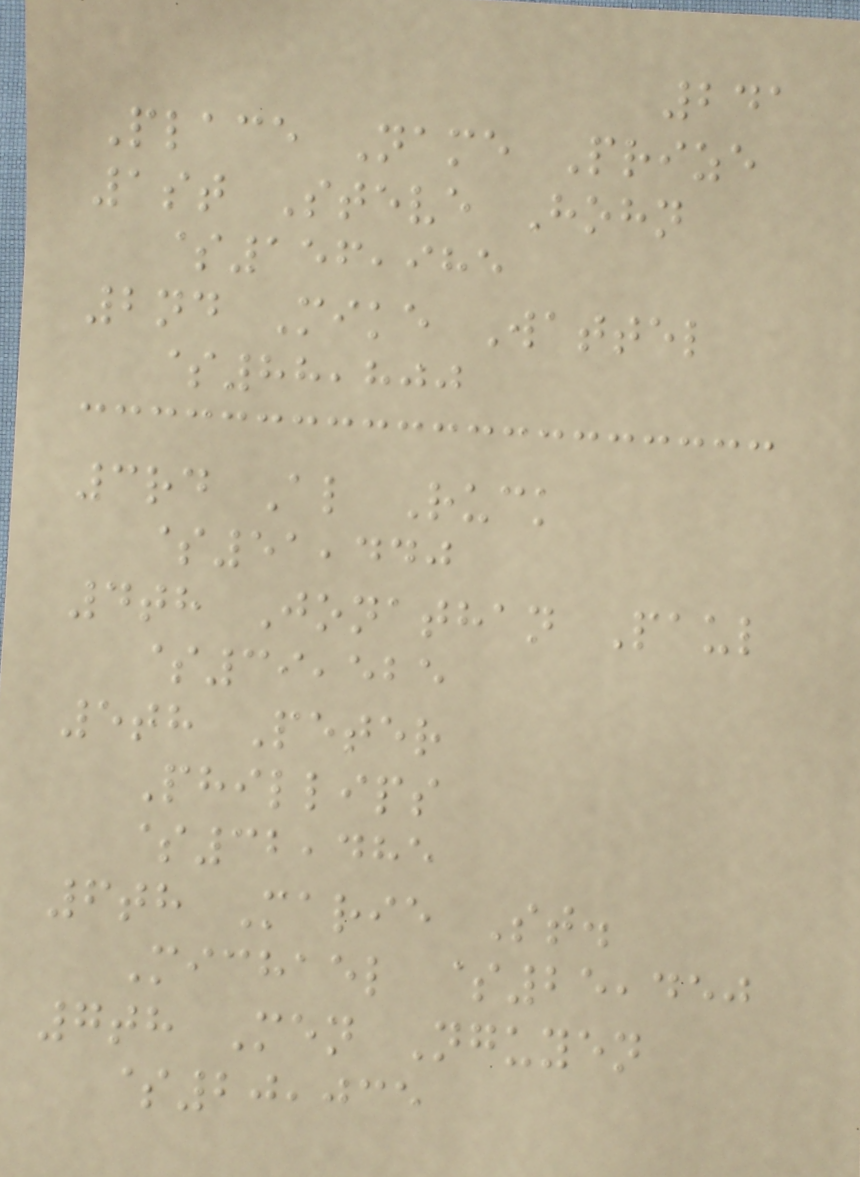241
Place Name Prize
1st Steve Hohn
$156,985
2nd Mike Wattel
$88,800
3rd Al Ruck
$51,440
4th Jonathan Paul
$39,525
5th Peter
Phillips
$32,485
6th Marie St.
Michael $25,450
7th Men Nguyen
$20,035
